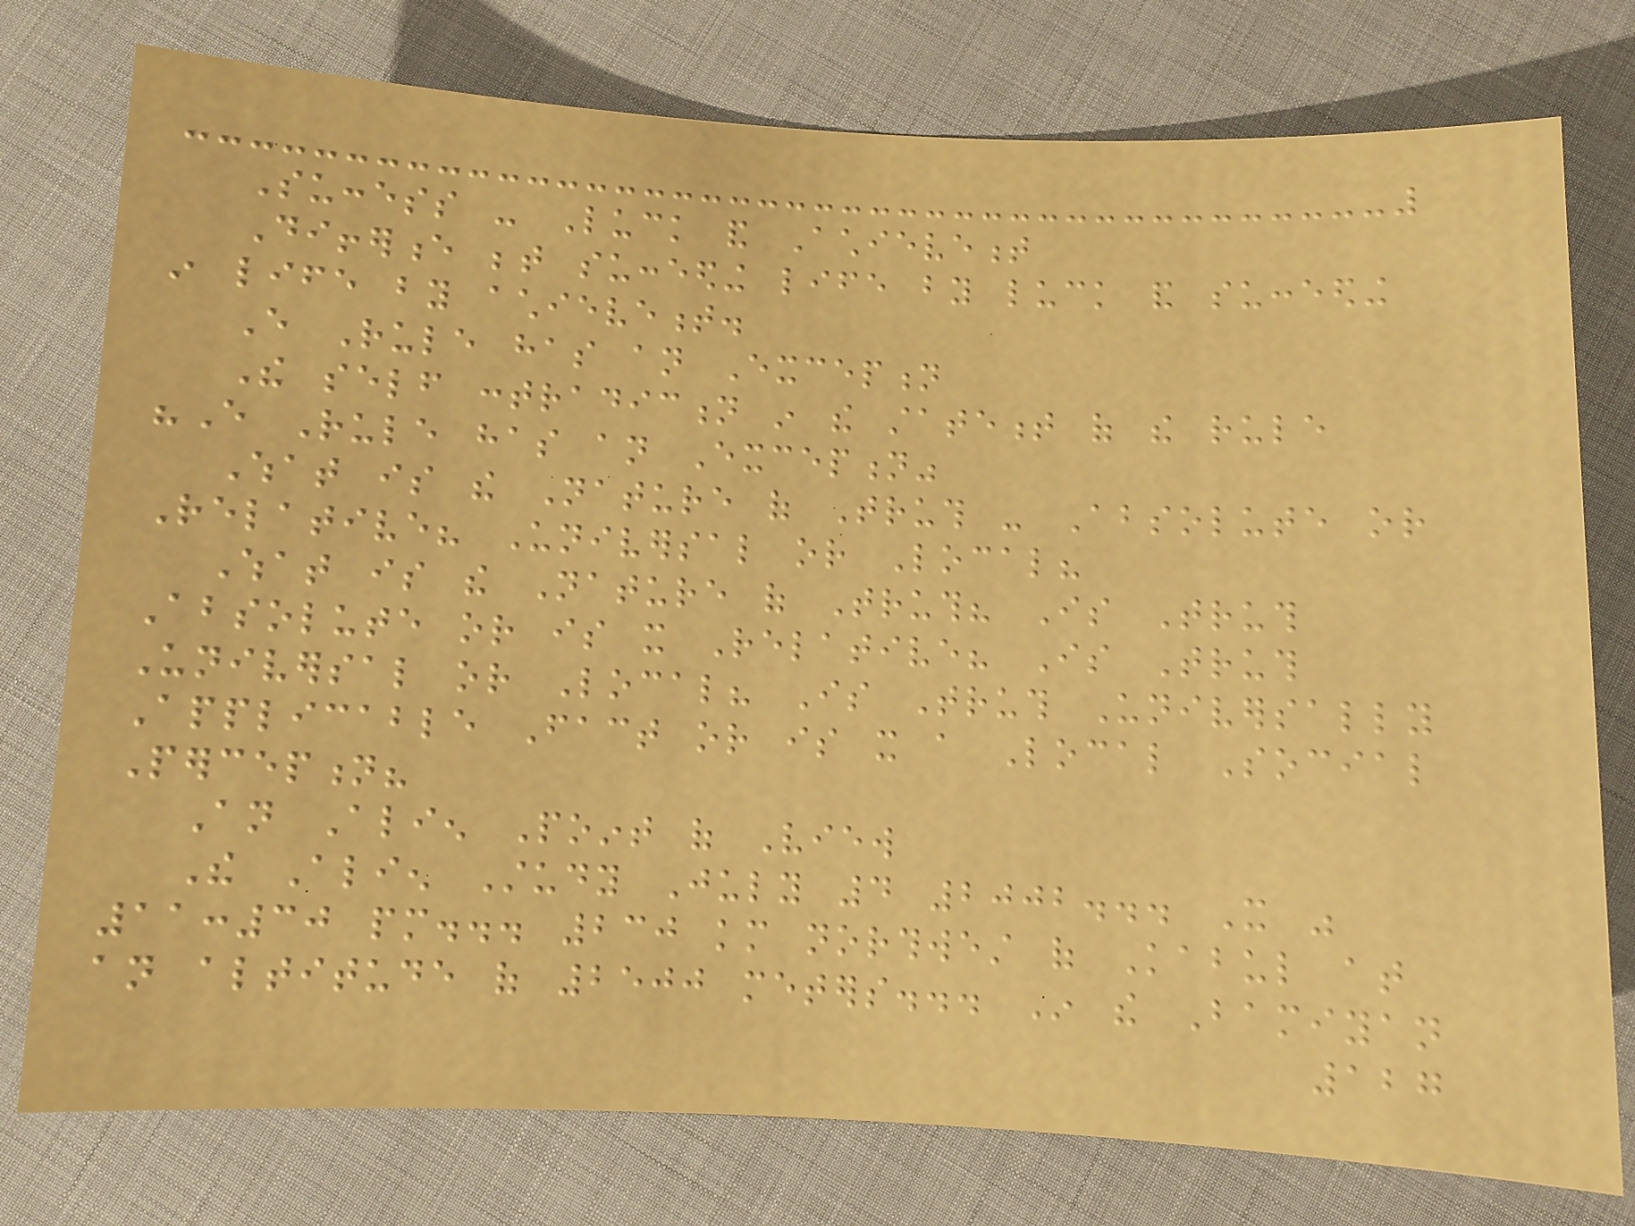Success - Luck and Achievement
Difference between succeeding life by luck and succeeding
in life by achievement.
Every Rule has an Exception
The self contradiction in the statement of the rule
"Every Rule has an Exception"
What is the Nature of Truth - Absolute or
Relative? Universal or Local?
What is the Nature of Truth? Is Truth
Absolute or is it Relative? Is Truth
Universal or Local? Is Truth Universally
Applicable Fact or is it a Local Social
Perception?
An Alien Point of View
The Alien Study July 4 2002... It was
11:30 pm... 230 km northwest of Kabul at
an altitude of 2500 meters... In the Bamiyan
127
